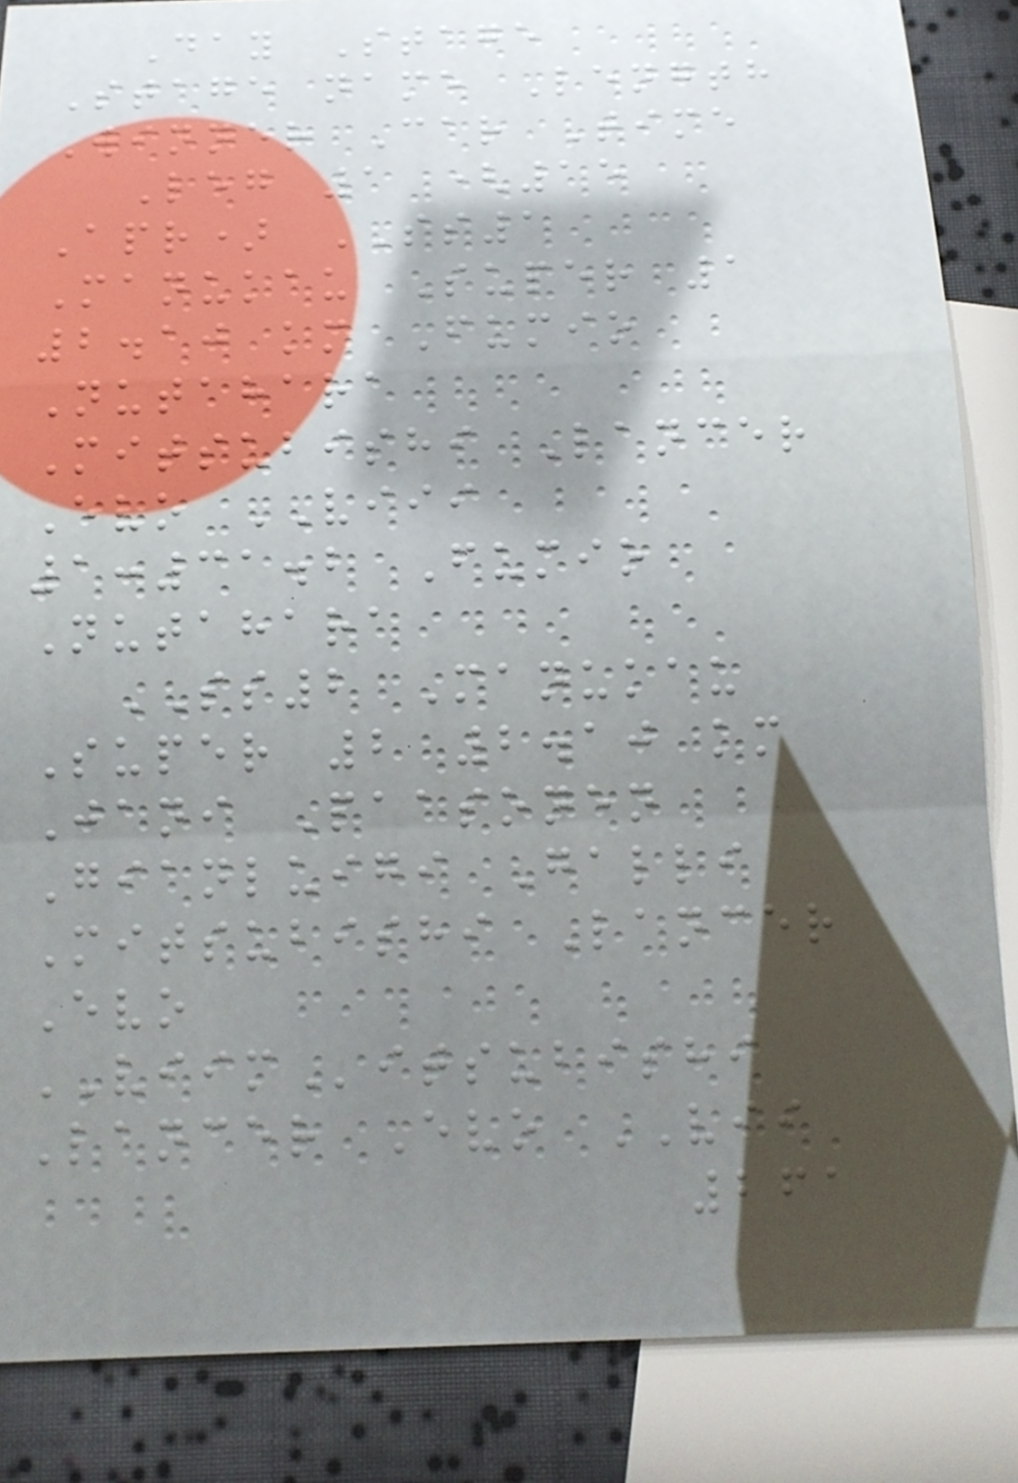Day Stage
Stage name Length
Winner Car Time
Leg 1 (15
Apr) SS1
Manukau Super 1
2.10 km Fumio
Nutahara
Mitsubishi Lancer
Evo VIII
1:31.2 Fumio
Nutahara
SS2 Manukau
Super 2 2.10 km
Jani Paasonen
Gianluigi Galli
Mitsubishi Lancer
Evo
VIIMitsubishi
Lancer Evo VII
261
